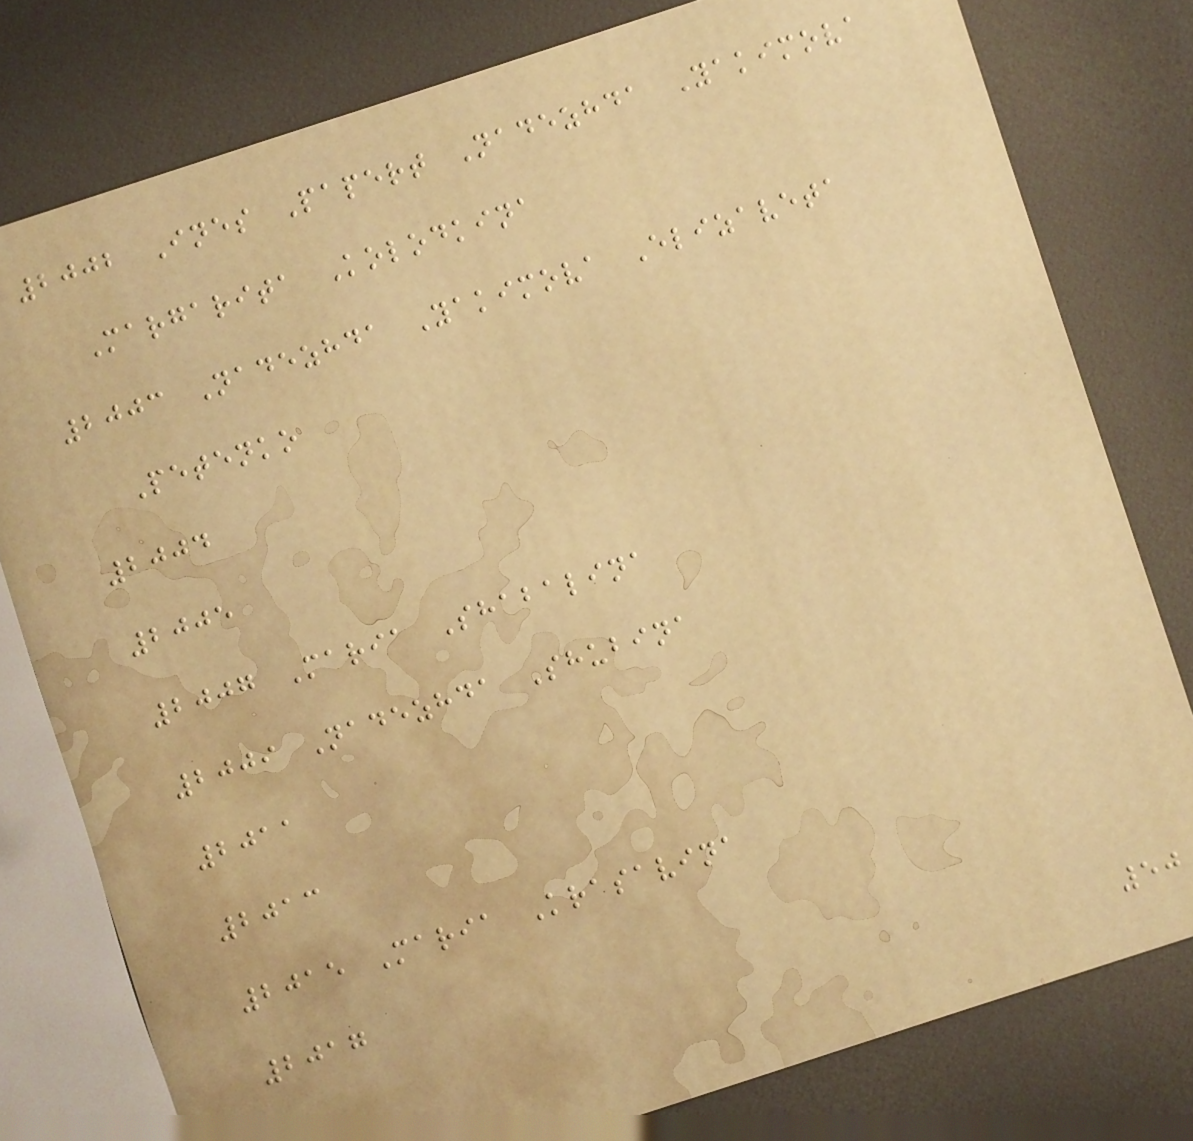2002 Ines Papert Nadezhda Yakimova
Margarita Kolodkina
2003 Nadezhda Yakimova Elizaveta
Petenko
2004
2005
2007 Maria Shabalina
2009 Nadezhda Shubina
2011
2013
2015 Maria Krasavina
2017
50
